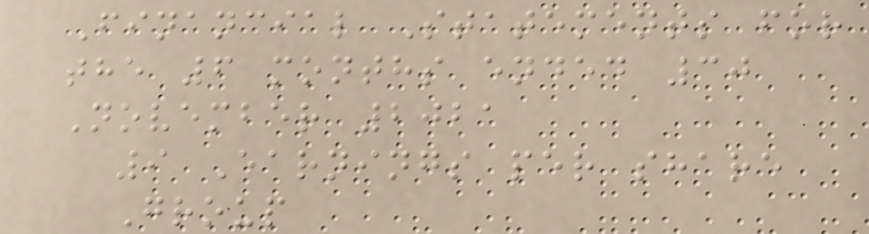Financial Statements for
the 6 months ended 30
November 2021
9 Earnings per share
Group
